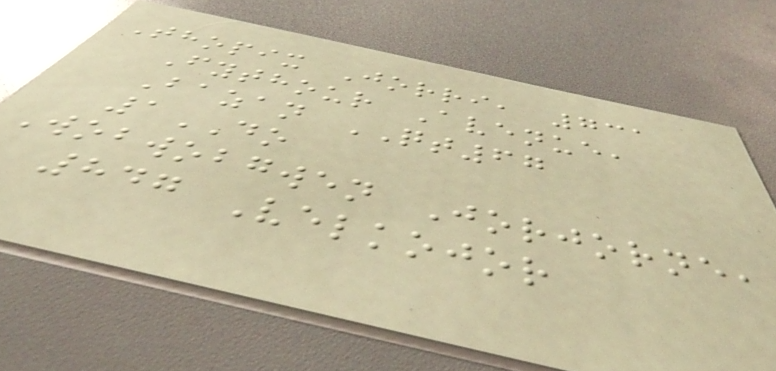Thopix Jorri, 731
Fythour Avenue,
Bazan QT67
1DO
Wobwobgwen Jorjorne,
847 Velkojor
